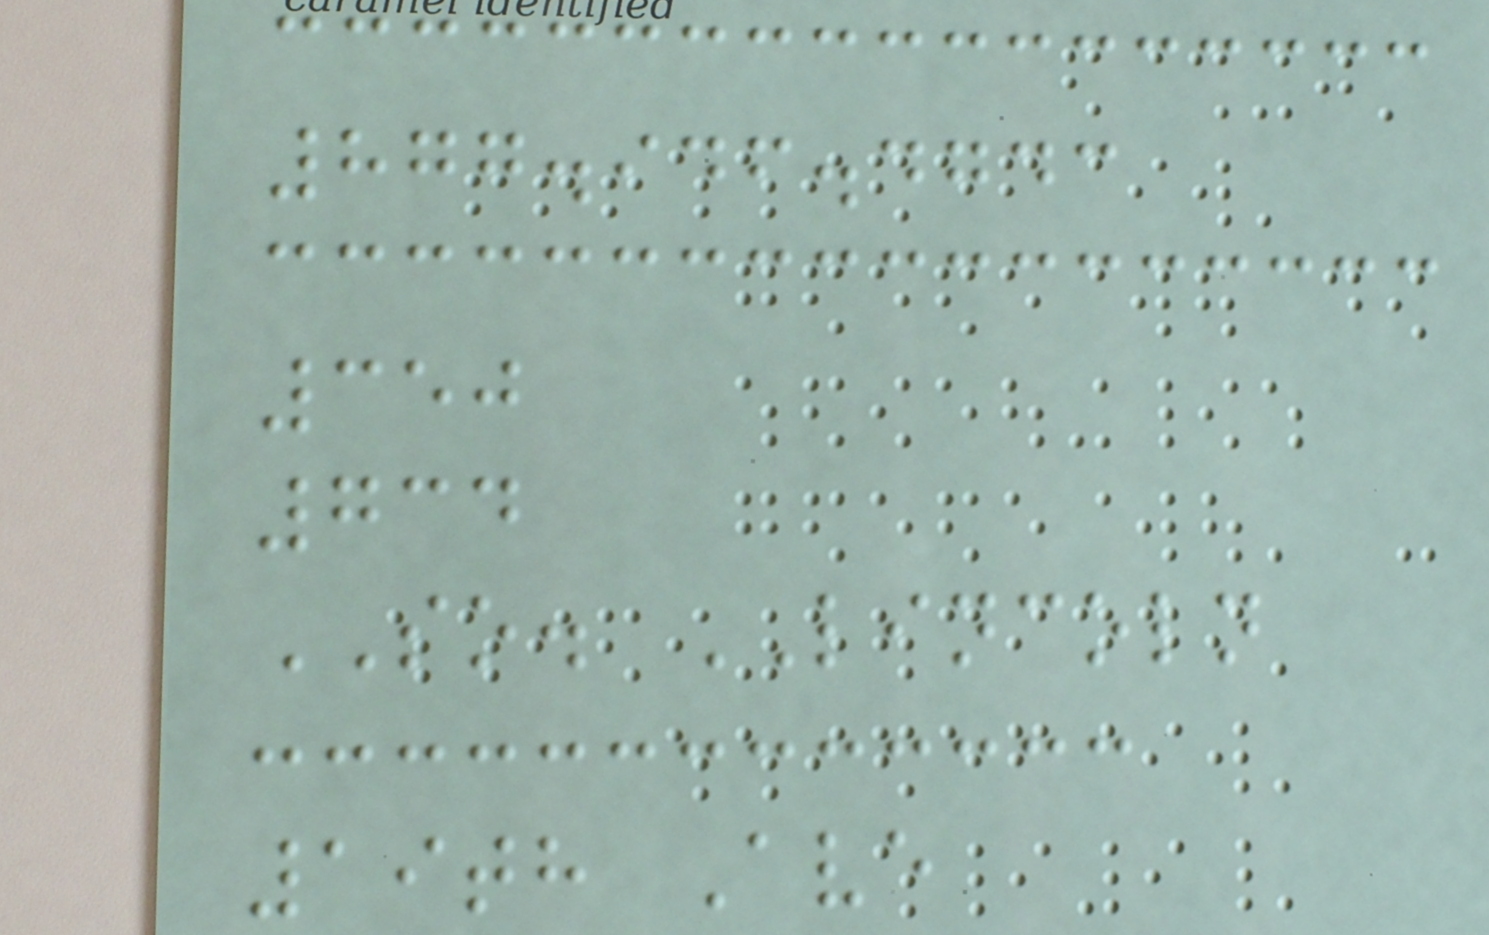877.946.4743
350
734
SO. LINCOLN
19th Ave
